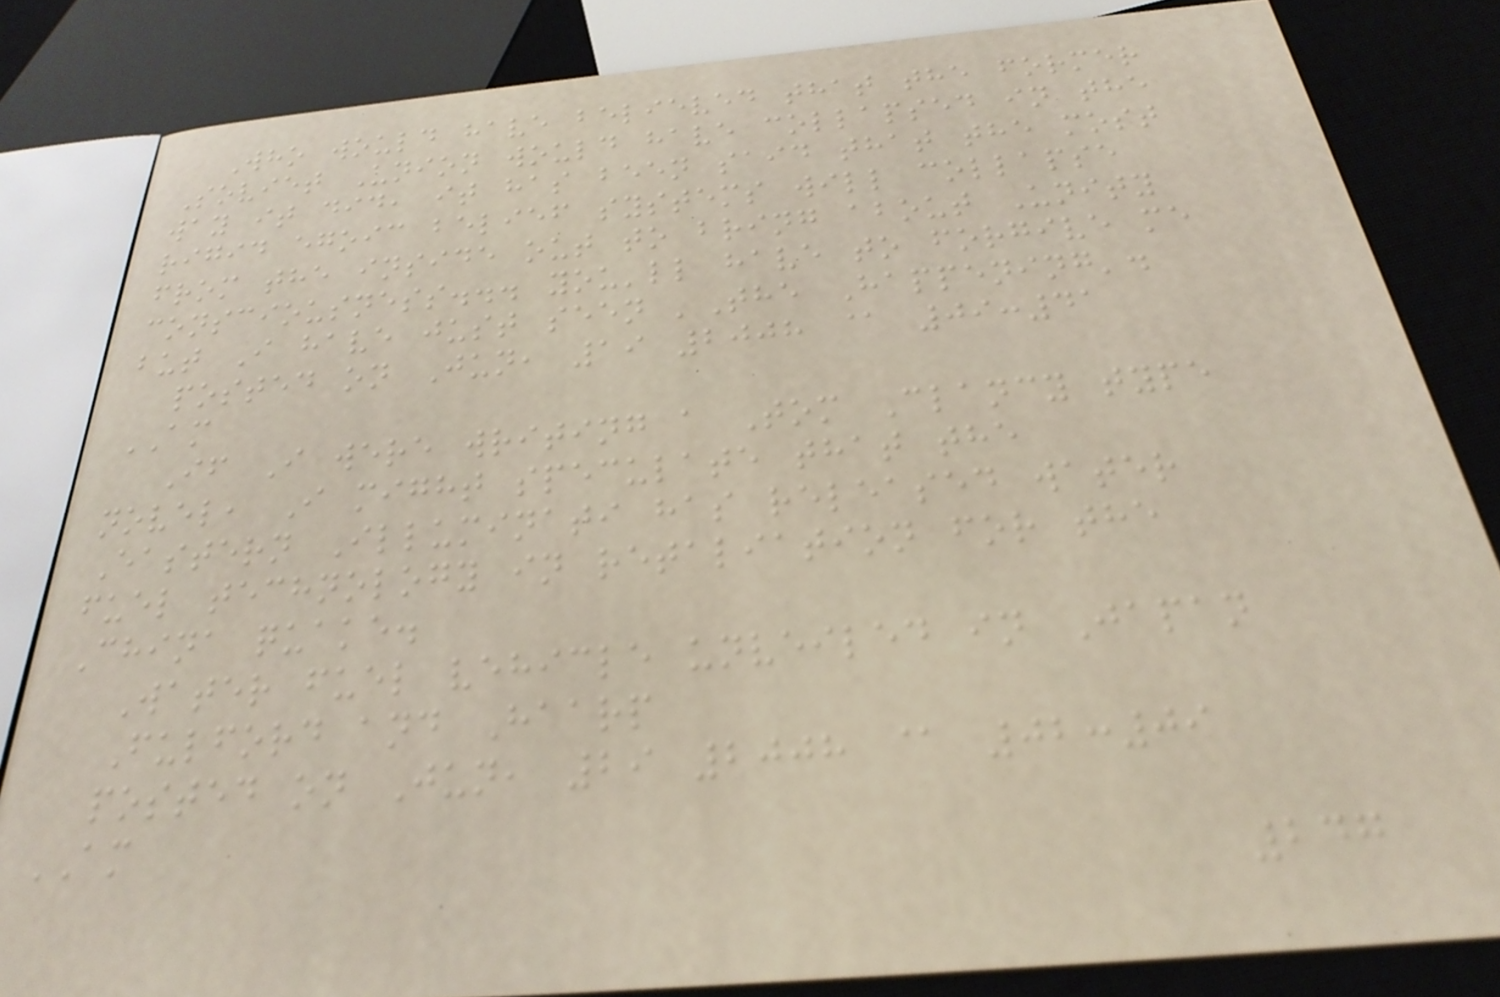Who would have believed that the former
Soviet Union would have collapsed in the
way it did, it has been said that the most
rigid egoic belief systems will collapse
from the inside out to bring about Unity
consciousness... you'll have to forgive me
but I have just seen 'The Happening'.
posted on Jun, 19 2008 @ 09:41
AM
If I were writing a Tom Clancy type
novel, I might speculate that the
Eastern Illuminati has released water
fuel technology in retaliation for the
China quake.
Water fuel vehicle unveiled in Japan
Fulford and Haarp
posted on Jun, 29 2008 @ 02:09
AM
247
